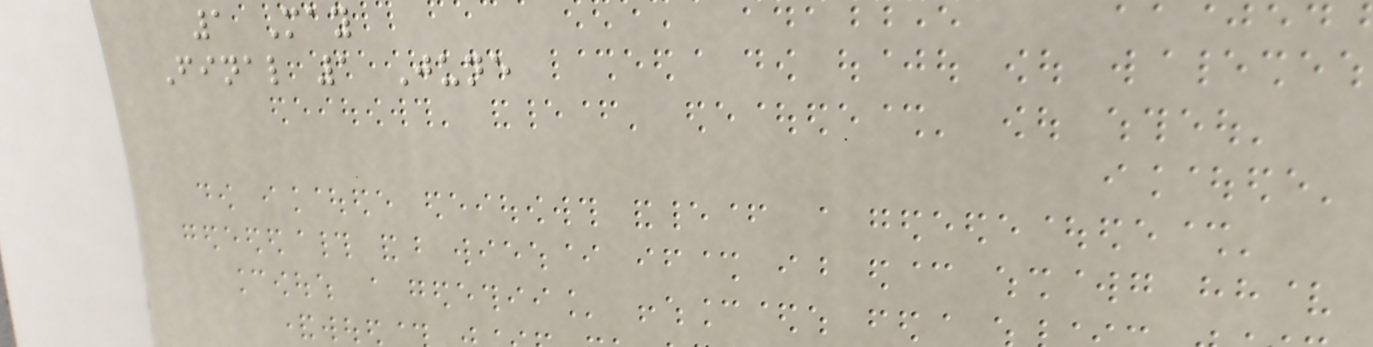1 May
Final 1 June
